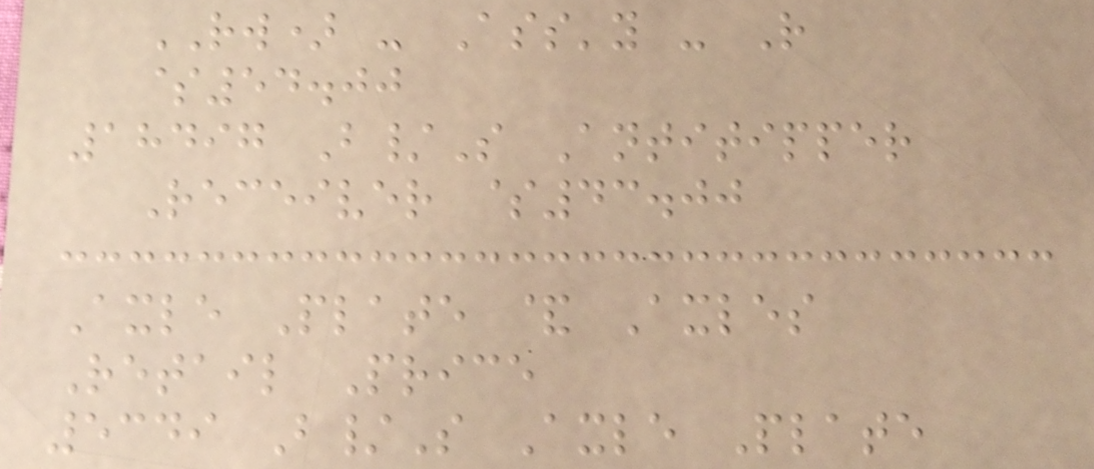RW) - Ass'y - R
$54.00
18497 B/S Antitipper
Receiver $43.00
Axle Plate & Axles
Retail Price
5349 B/S Axle Plate
